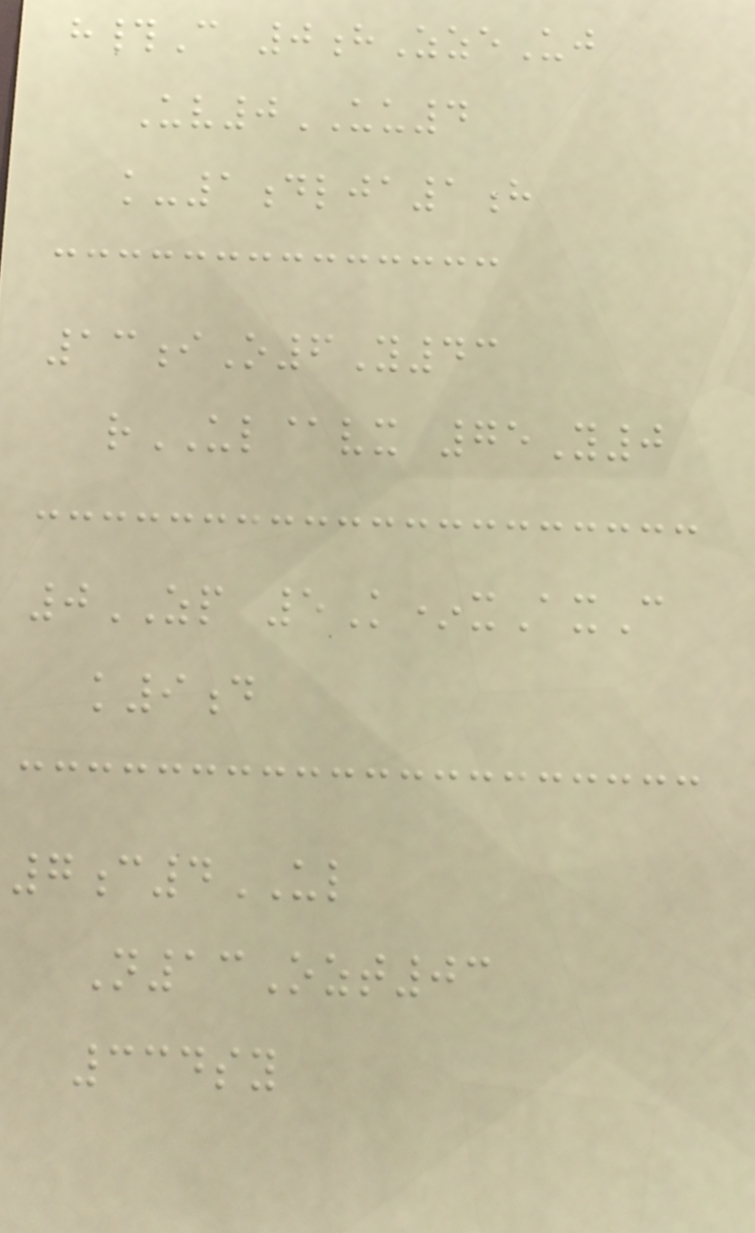h#C 0hZzeUj
Uv0UU4
k-1dlja1h
13iO6Y43
rUL@vx 75Y0
0ZP 5K*xAxC
k9d
7c4UL
N13Ozt03
334sy
